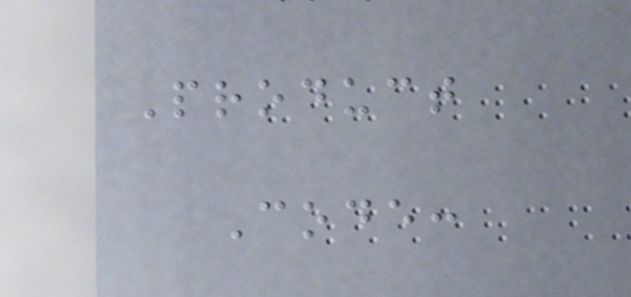Product
Code:
